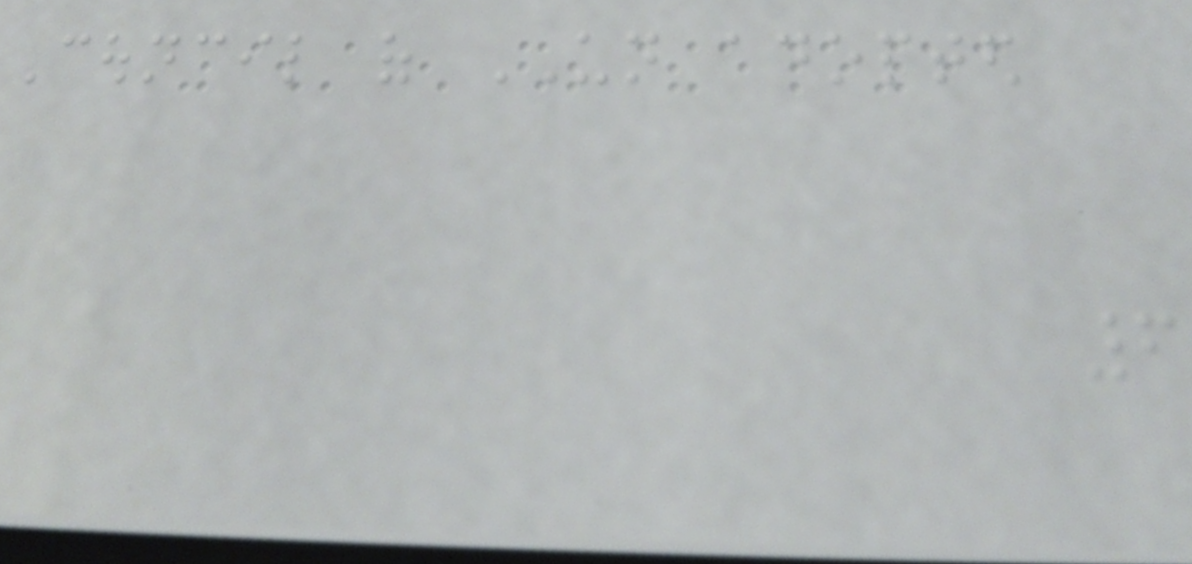Council of UN adopted
6
